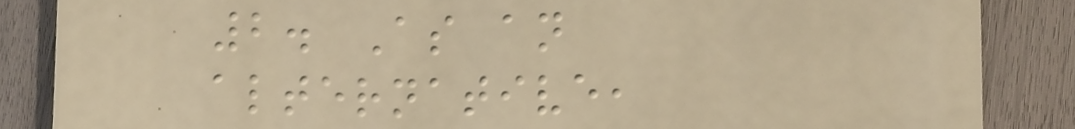2. As an
alternative,
